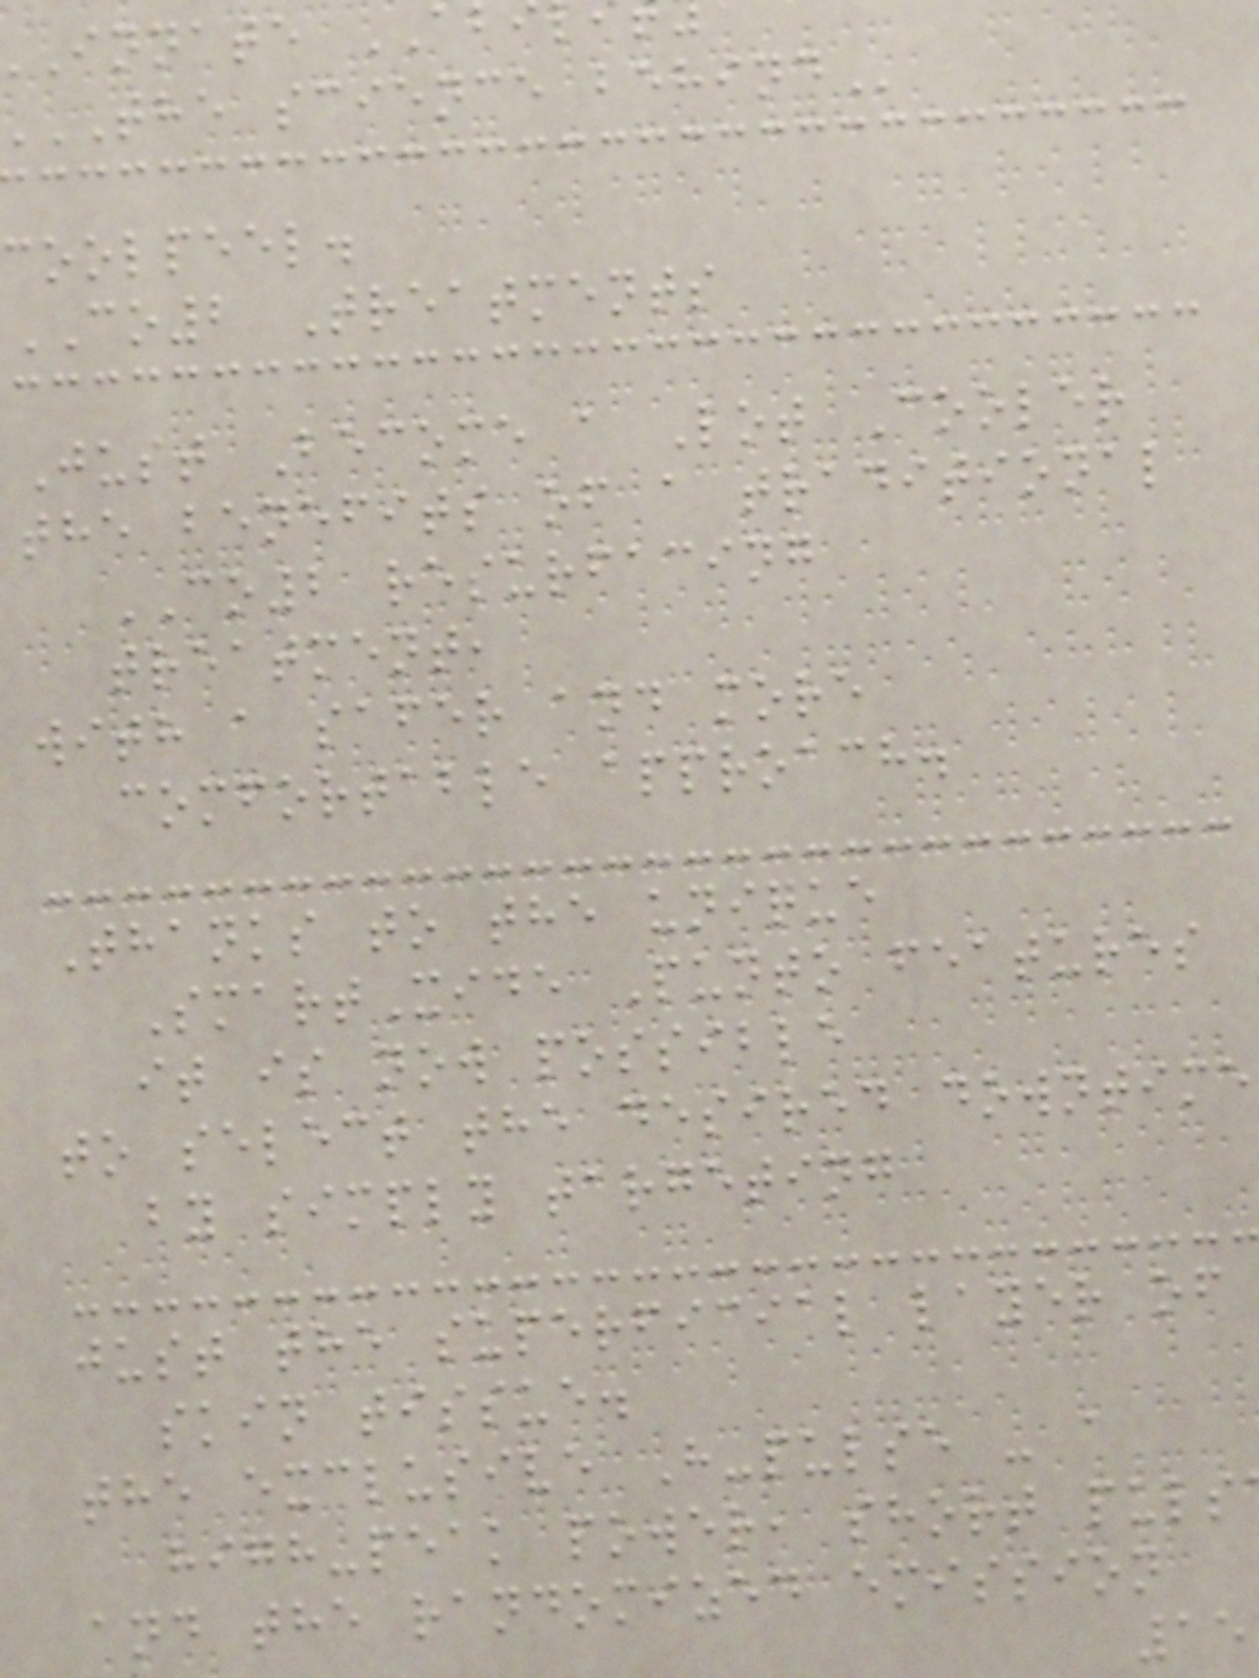innate AB
THE science
coolpeel.
CO2 Treatments
Just Become a Lot Cooler
the benefits of a traditional
CO2 resurfacing
treatment,
with a safer and more
comfortable approach.
Thanks to the unique
SmartXide Punto features
it is now possible
to select the desired downtime
by simply targeting
just the superficial layer of
skin tissue.
the exclusive H-pulse - a
high-peak power, short puls
and the randomized emission
